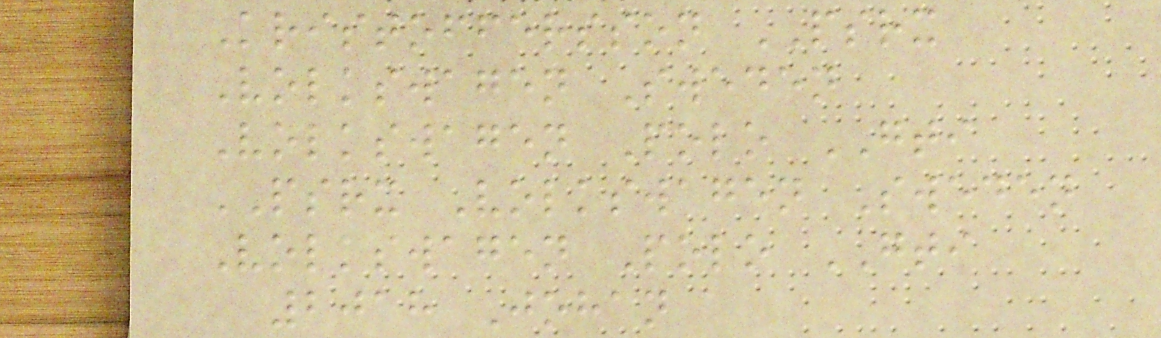Kristoffersson PSRX
Volkswagen Sweden
Volkswagen Polo GTI
PSRX Volkswagen Sweden
Volkswagen Polo GTI
2018 Johan
